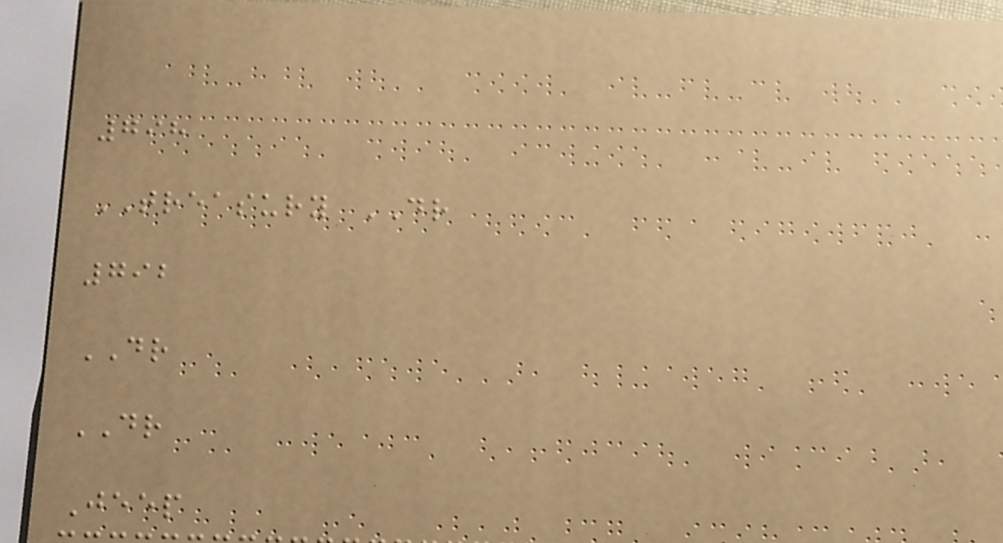798
TREASURY DR
792
DR
DR
Jeep
